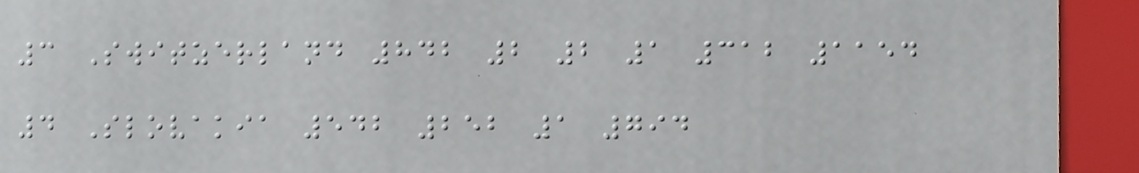3 Switzerland 842 2 2 1 312 1154
4 Slovakia 542 252 1 794
